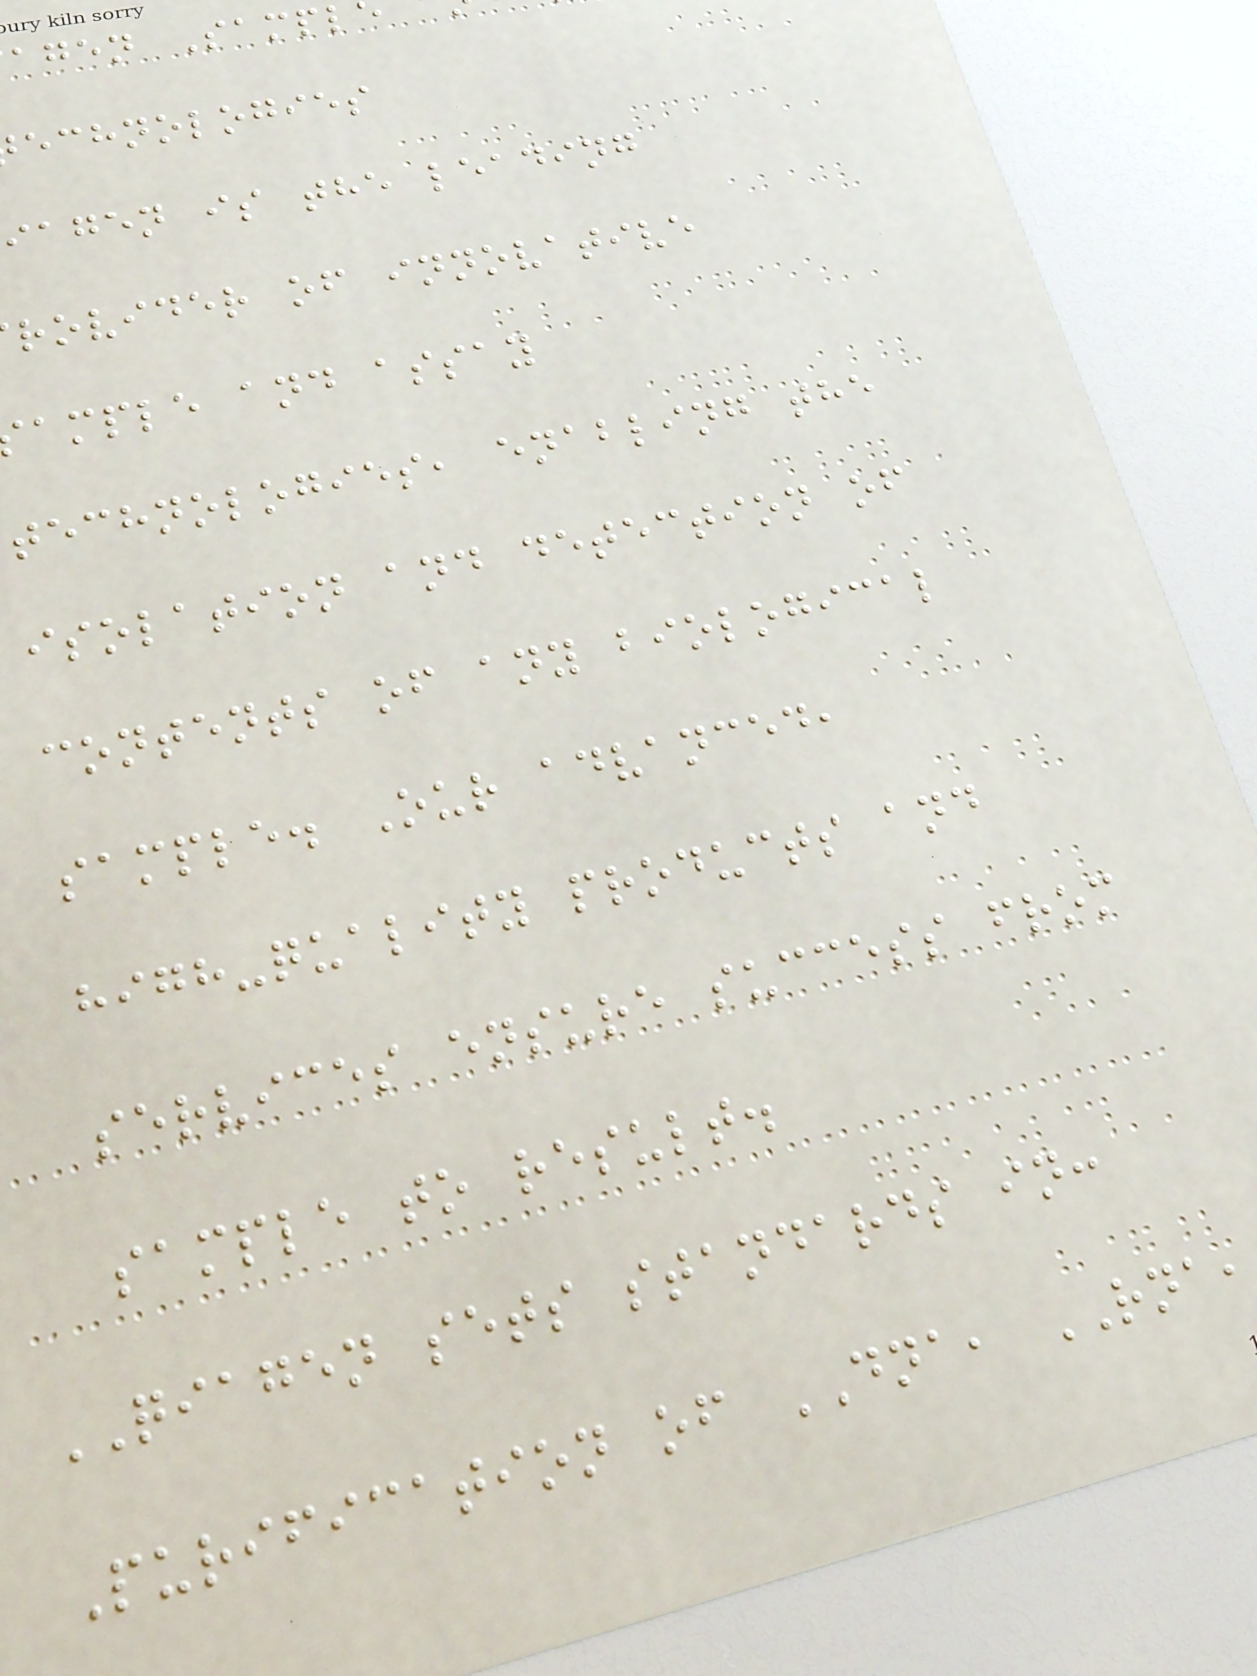agen Sampl
echnologies
iagen is the leading
rovider of innovative
ample and assay
technologies, enabling the
isolation and detection of
contents of any biological
sample. Our advanced,
high-quality products and
services ensure success from
sample to result.
QIAGEN sets standards in:
Purification of DNA, RNA,
